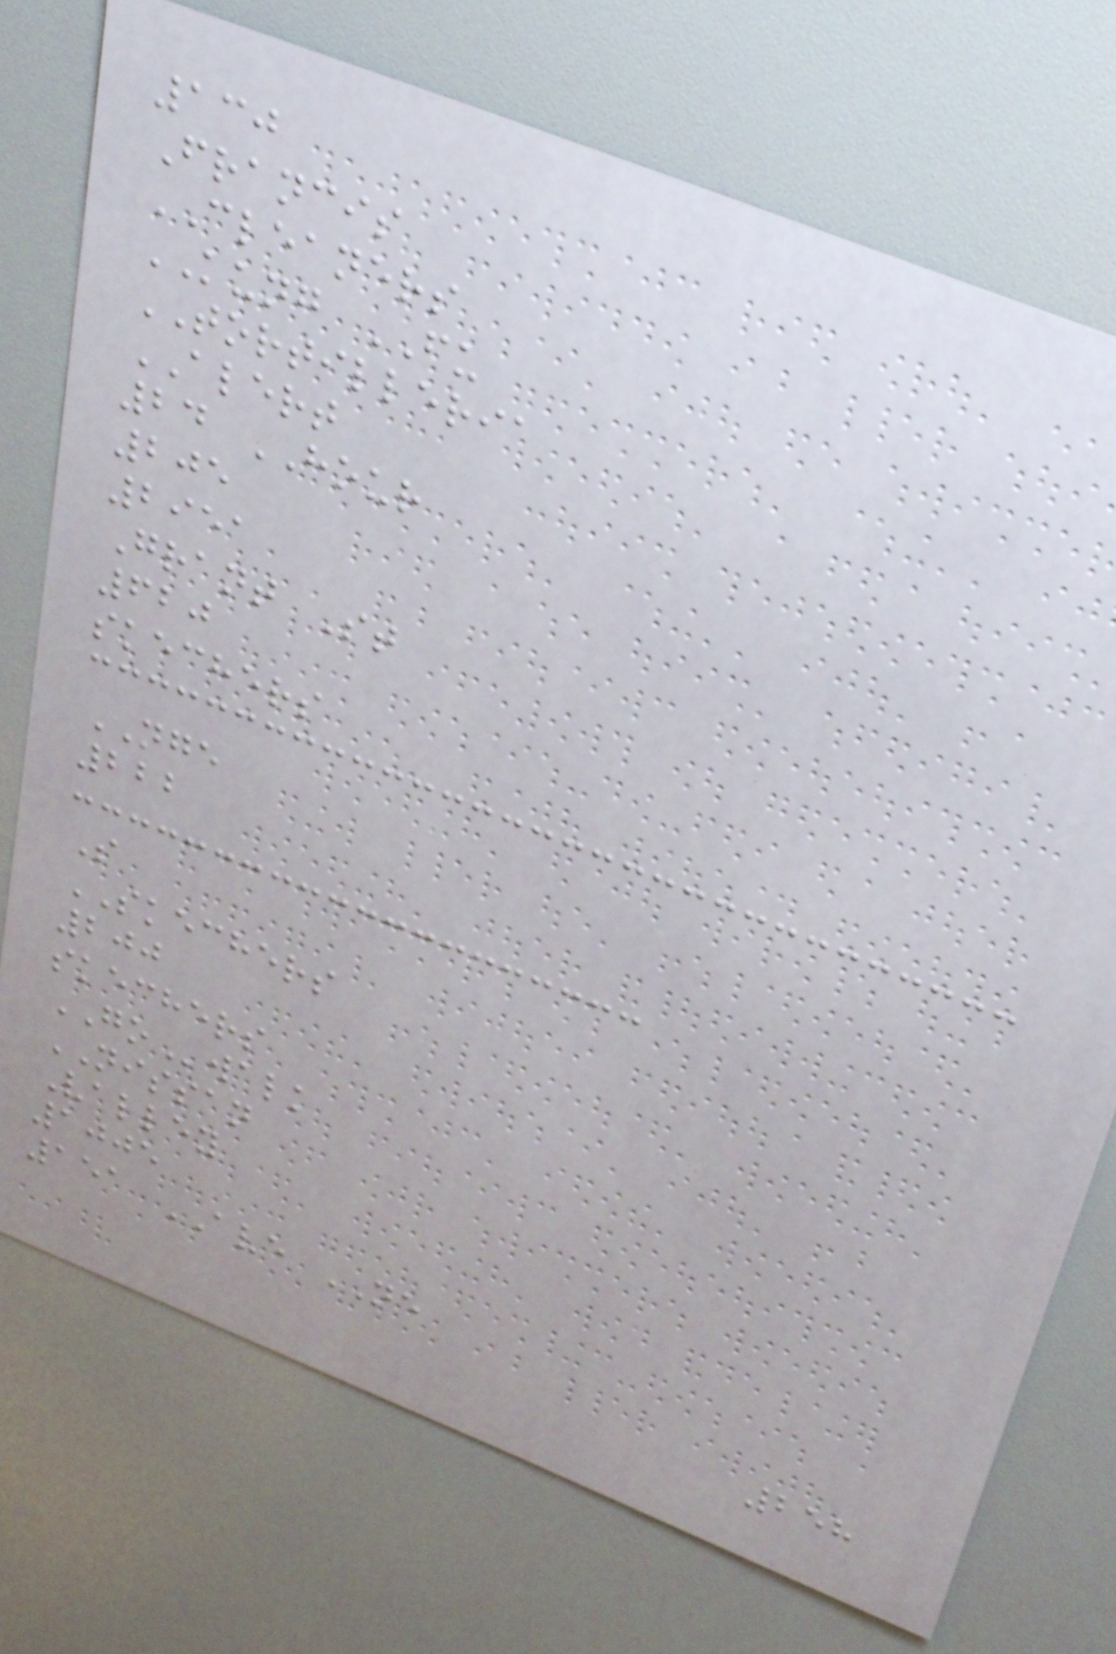130
Francis
CLEANERS
KUNG FU
TORTILLERIA
ALERT
24 HOUR
205
2951
Grant St
620
skechers
NGE
222
S
SKECHERS
200
skechers
GOwalk
NISSAN
Valley
1005
151 AVE NE
258
